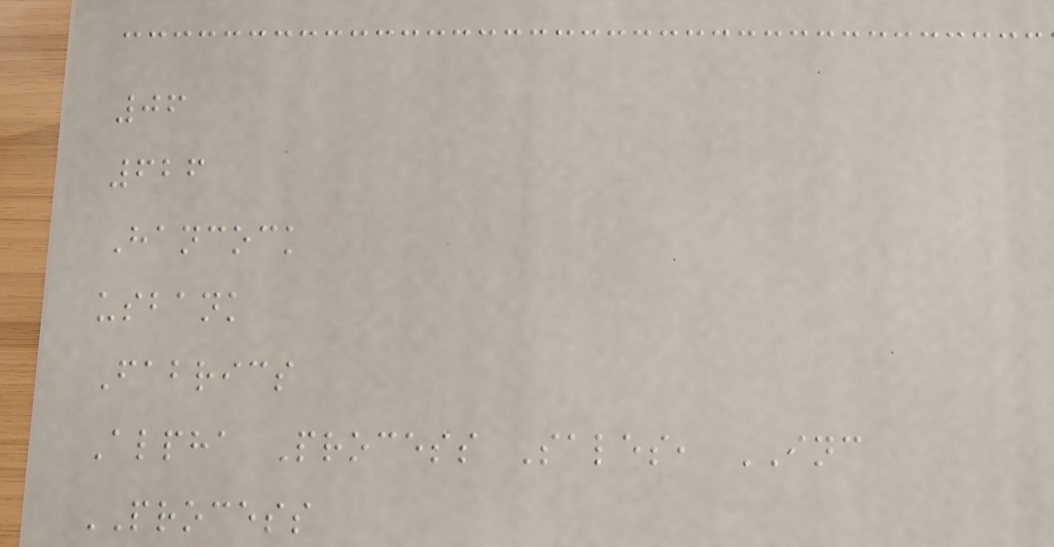06
626
Hancock
usbank
Fabrics
Alpha Process Sales, INC
PROCESS
